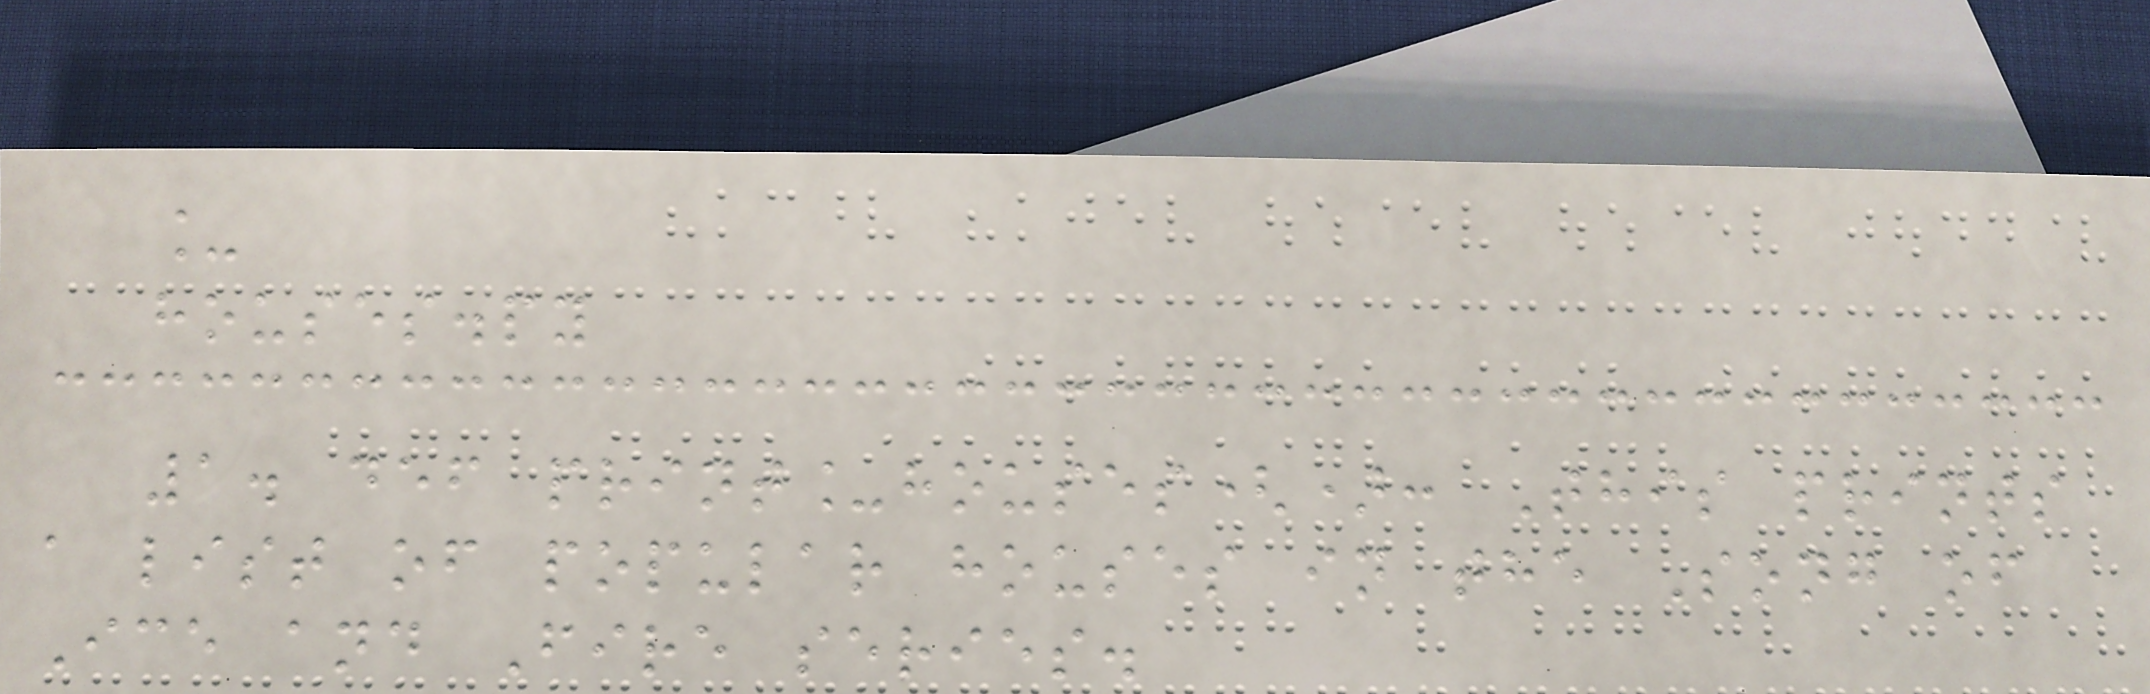_
houses.py
1. def print_houses(): This prints
a list of popular houses in the Song of
Ice and Fire series.
